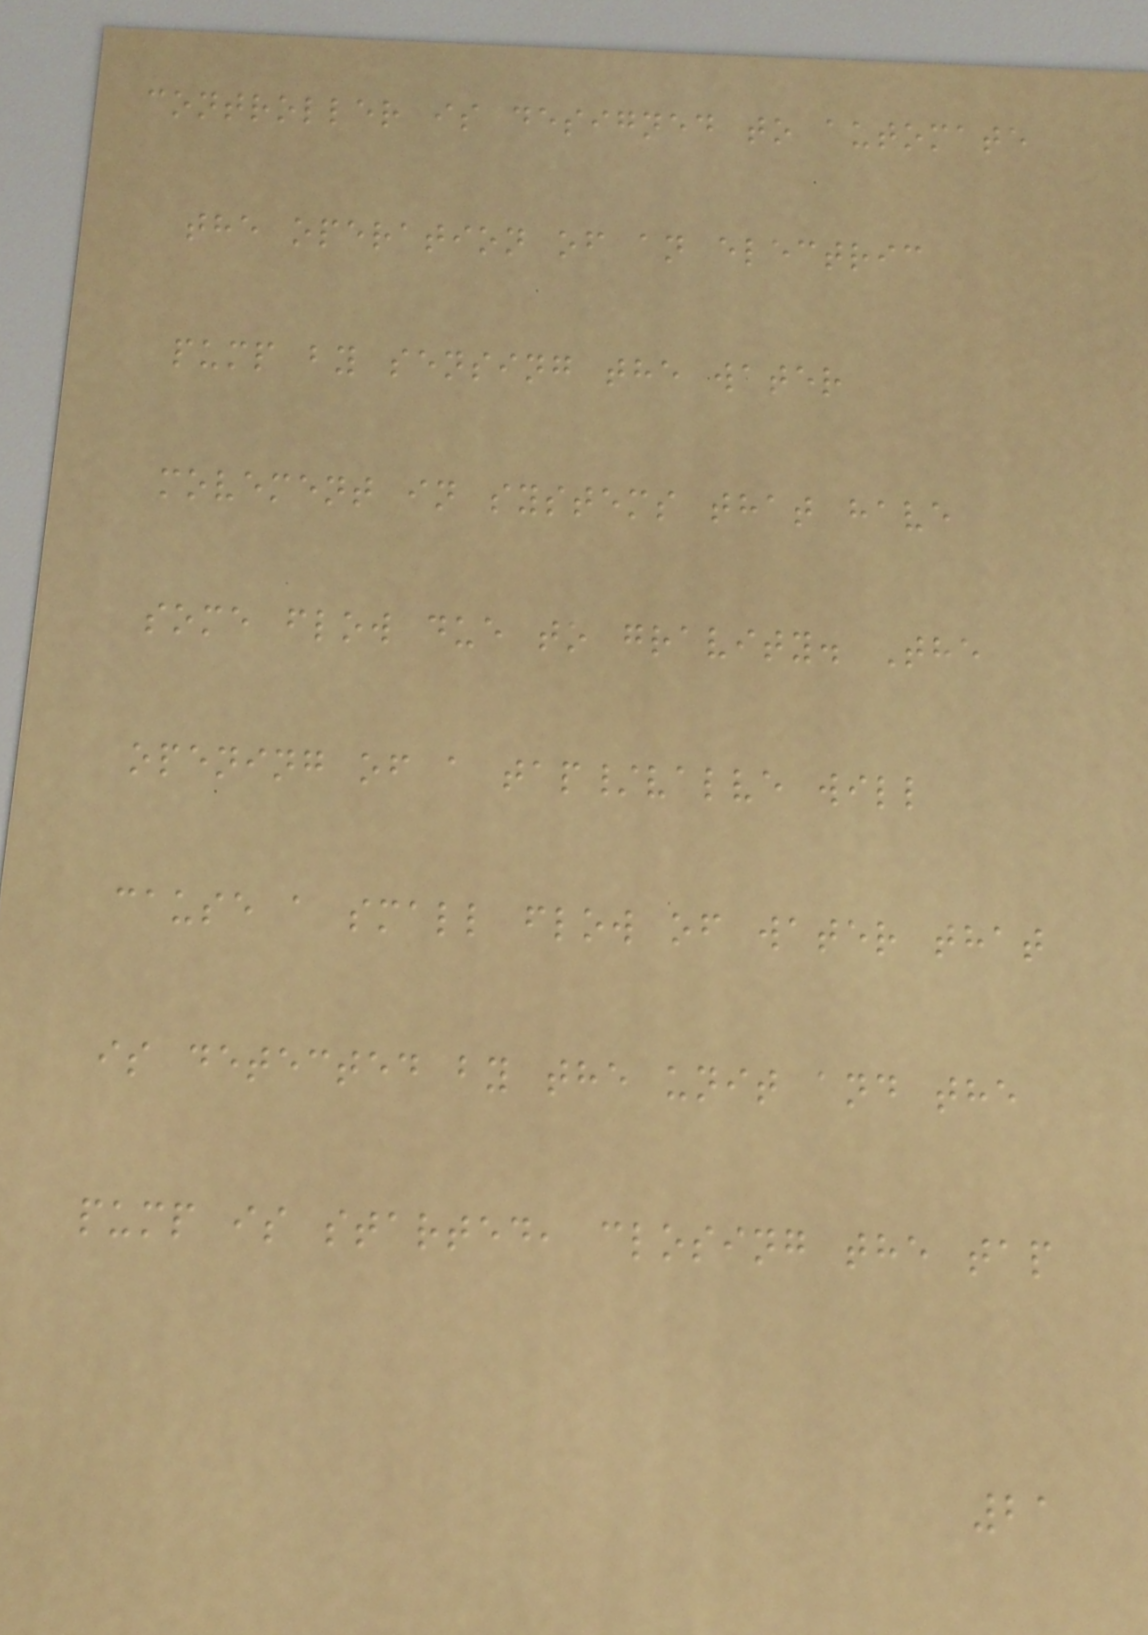controller is designed to automate
the operation of an electric
pump by sensing the water
movement in systems that have
some flow due to gravity. The
opening of a tap/valve will
cause a small flow of water that
is detected by the unit and the
pump is started, closing the tap
21
